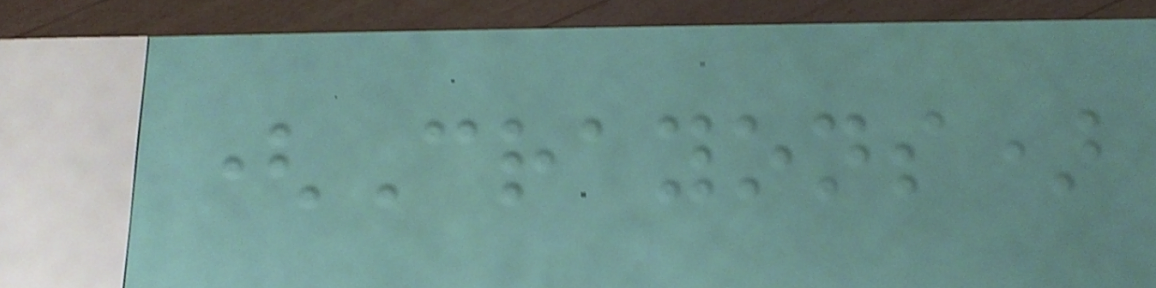(Crayons)
